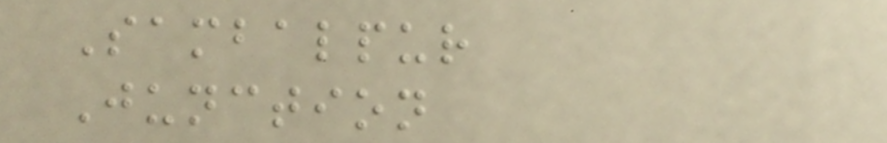Sambalpur
Junction
